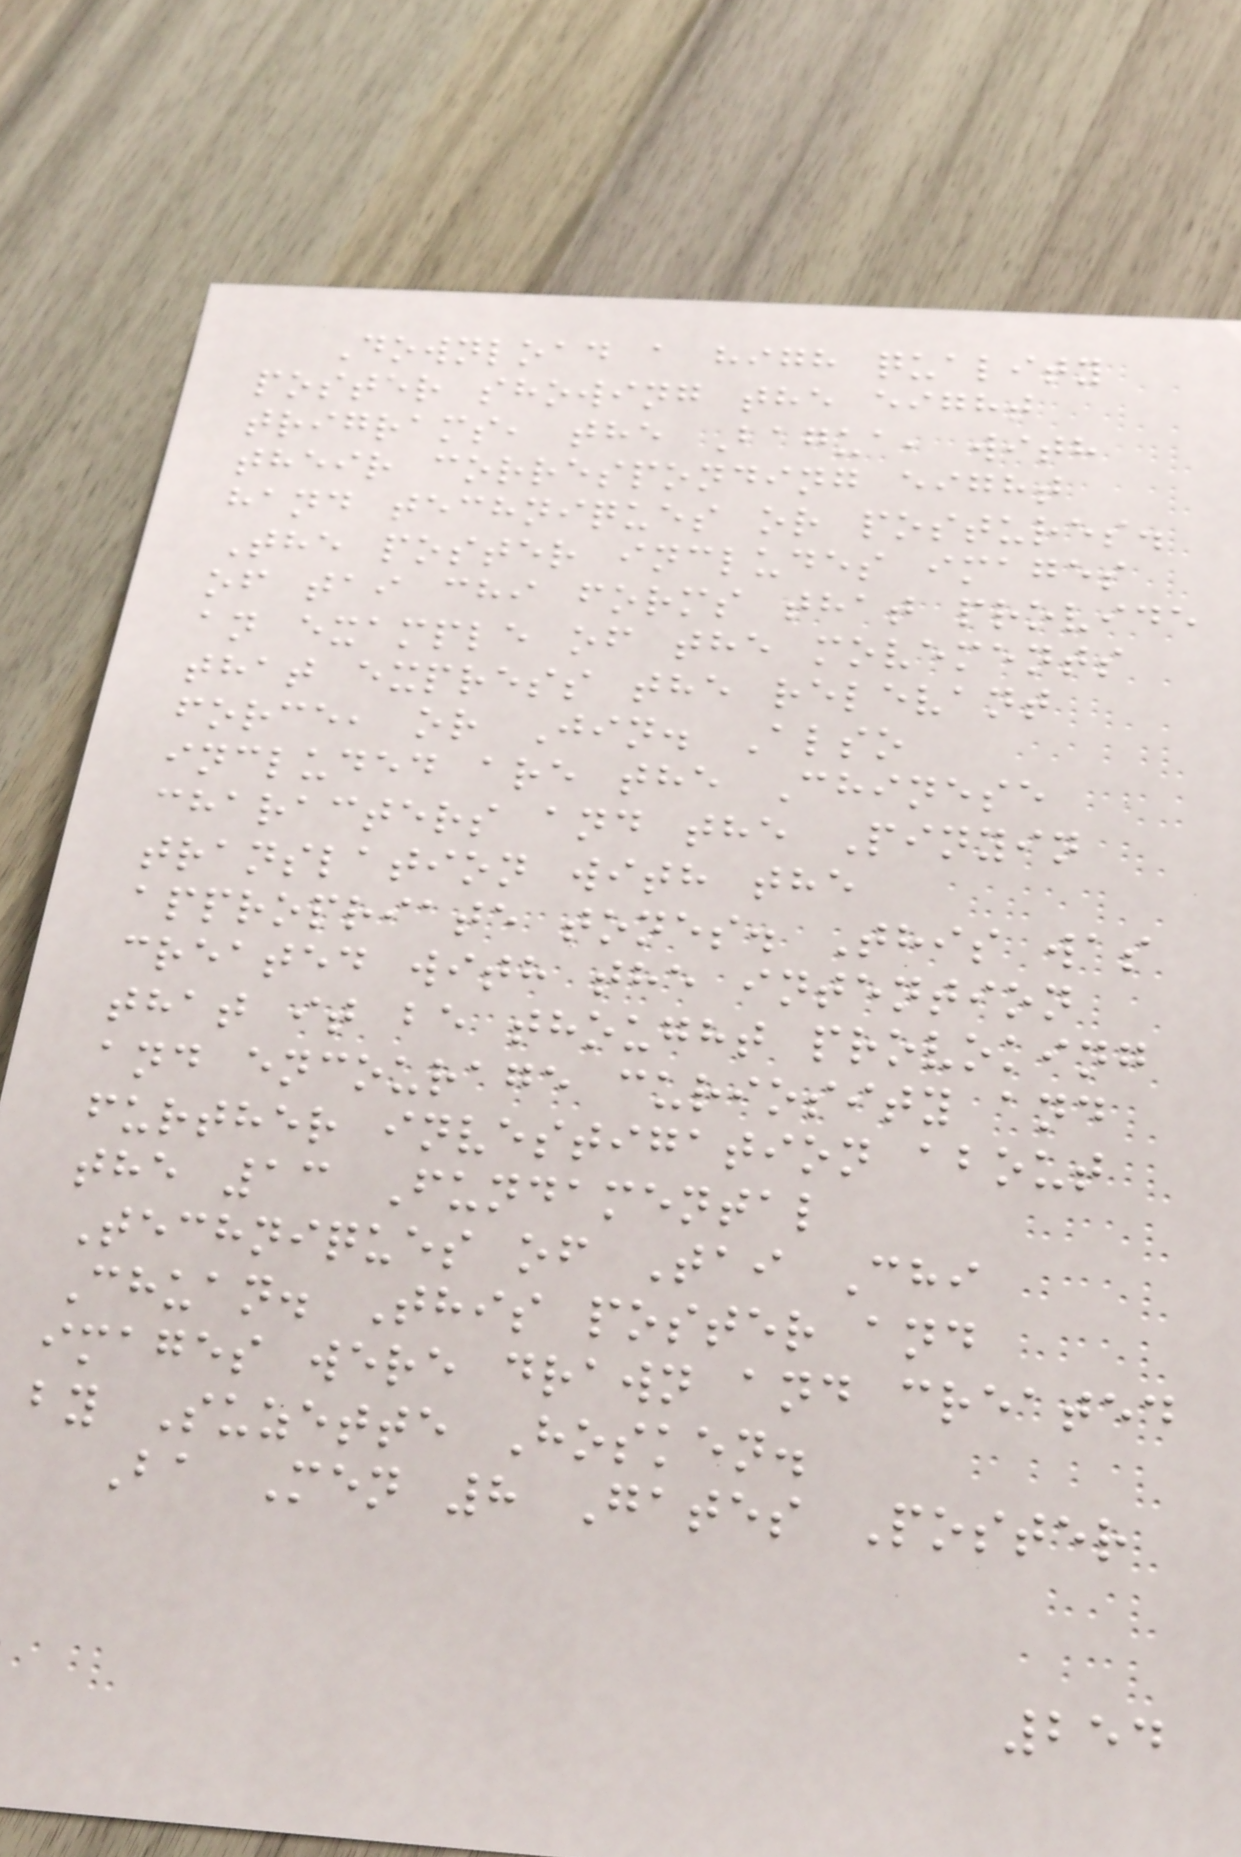Download a high quality
poster showing the eight
trigrams, the Bagua, with
their corresponding eight
hand techniques or postures.
The poster includes images
of tai chi forms that provide
an example of the movements
that express the relevant
force, or Jin. Also
included are the Chinese
characters and the Pinyin
translation with the
appropriate tones. This was
created with the intention
that it be thought provoking
and encourage curiosity and
further investigation about
the 13 Fundamental
Techniques of Tai Chi
Chuan. This poster and
images were drawn and created
by Suzette Hosken.
Ba Men 8 Gates Poster
254
